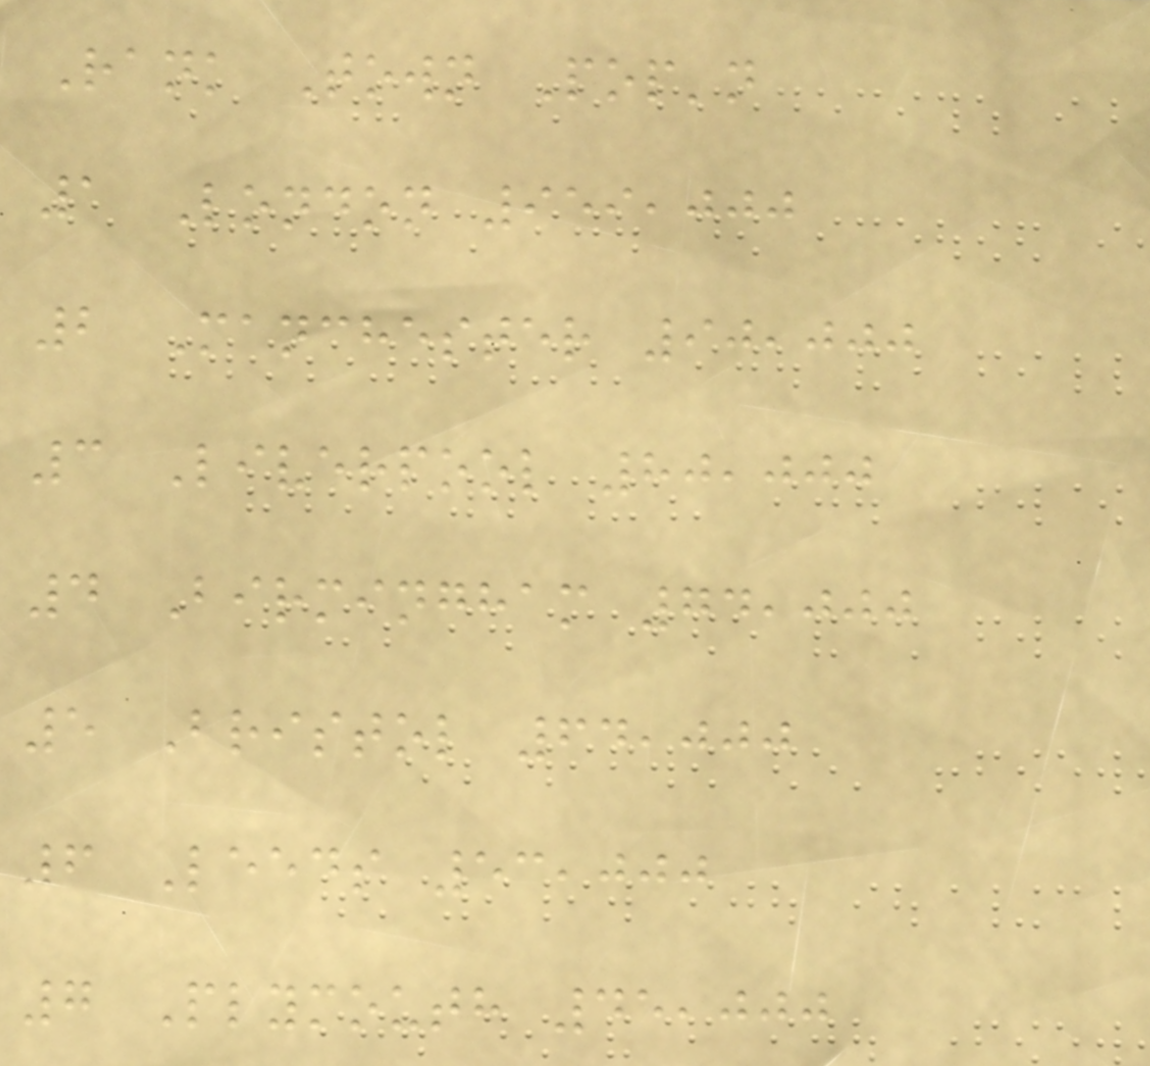Rank Town Pop'n
1 London 959,000
2 Manchester 90,000
3 Liverpool 80,000
4 Birmingham 74,000
5 Bristol 64,000
6 Leeds 53,000
7 Plymouth 45,000
